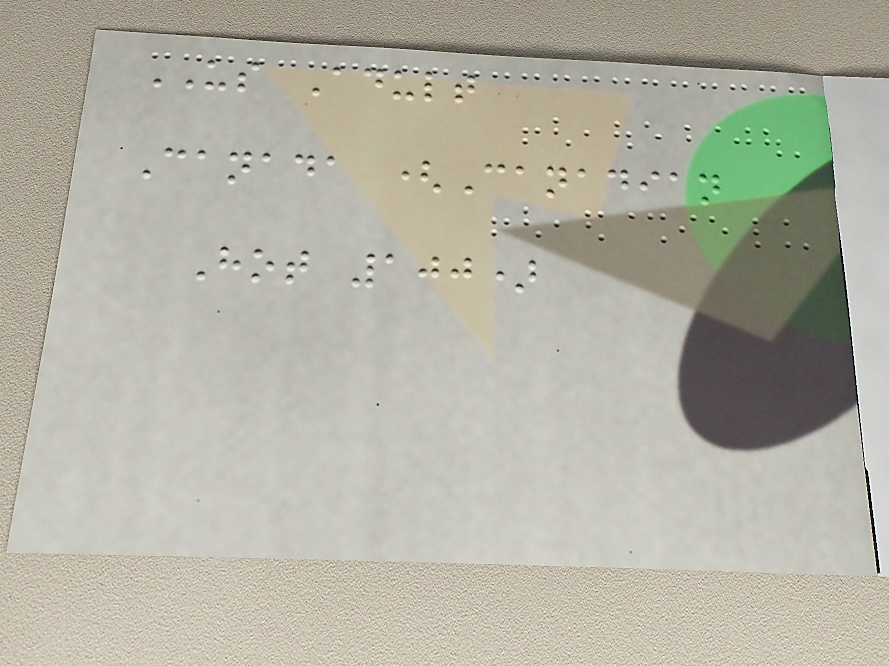US Adult
Canada (Canadian
Hot 100)
